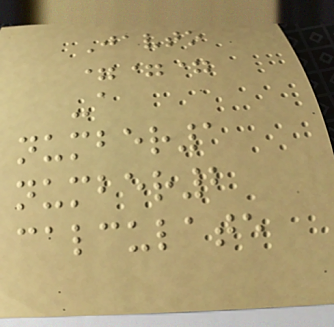Javto
===
-a
number1
number2
calculate
